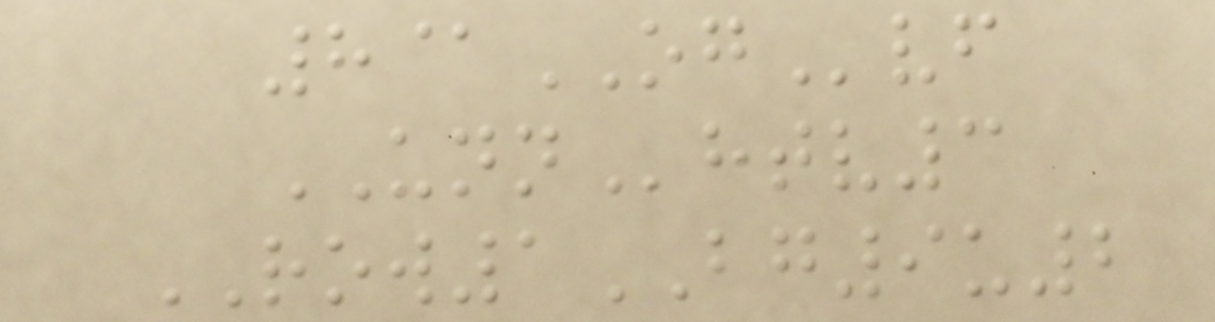8@OGvf
UNNhtv3
ROW1BG9u2
